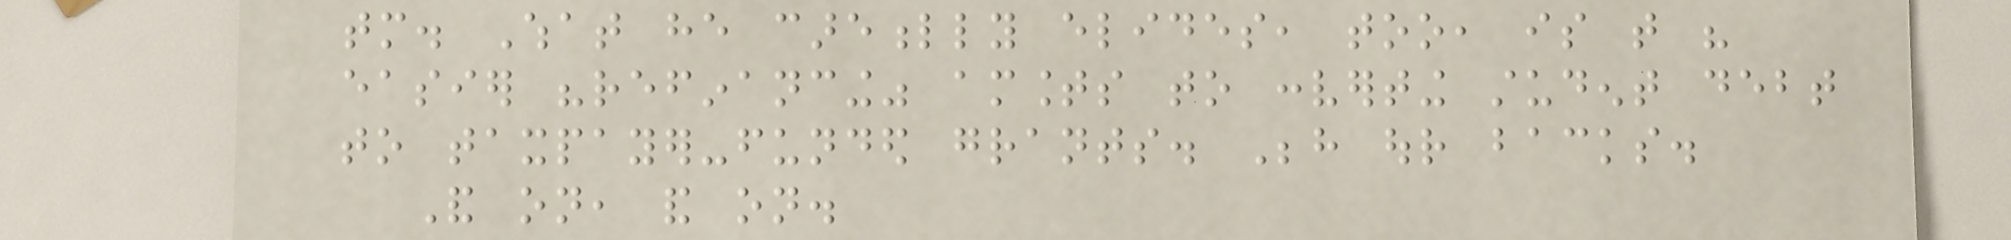tomorrow. What he carefully elides, too, is that his
easier "refinancing" amounts to converting student debt
to taxpayer-funded grants. Behind our backs.
And on, and on.
